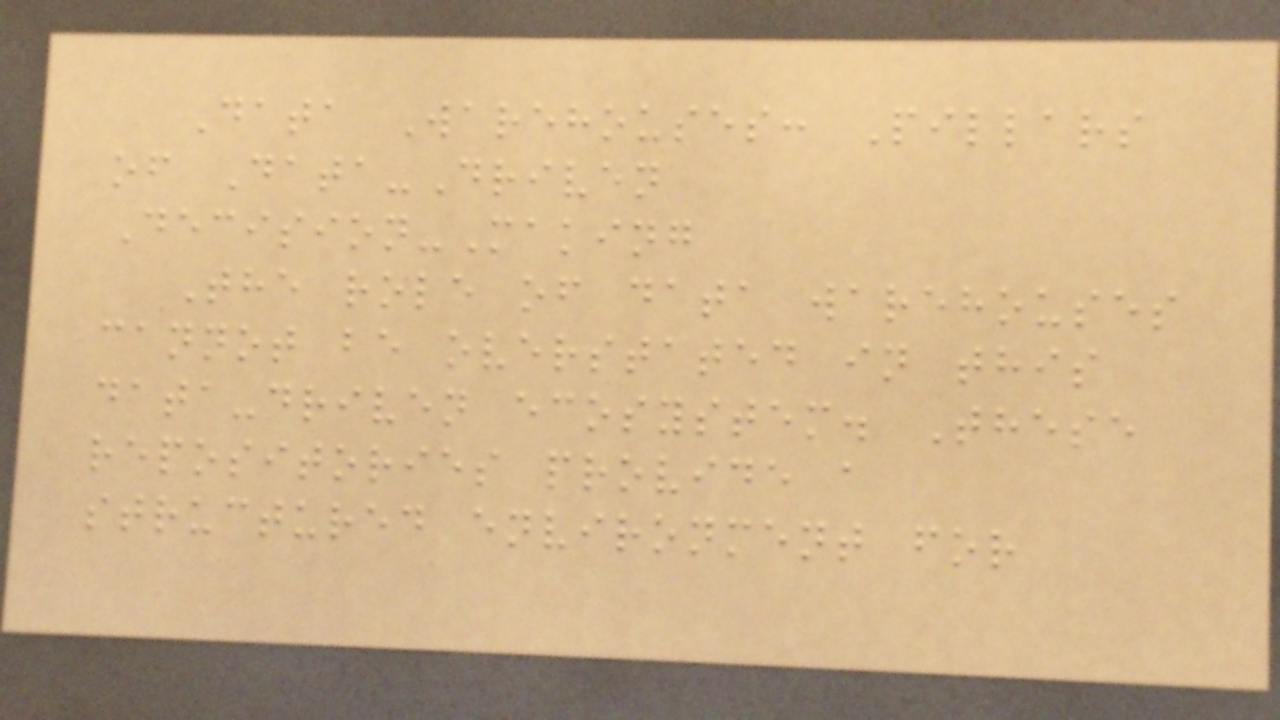Data Warehouses: Pillars
of Data-Driven
Decision-Making
The role of data warehouses
cannot be overstated in this
data-driven ecosystem. These
repositories provide a
structured environment for
